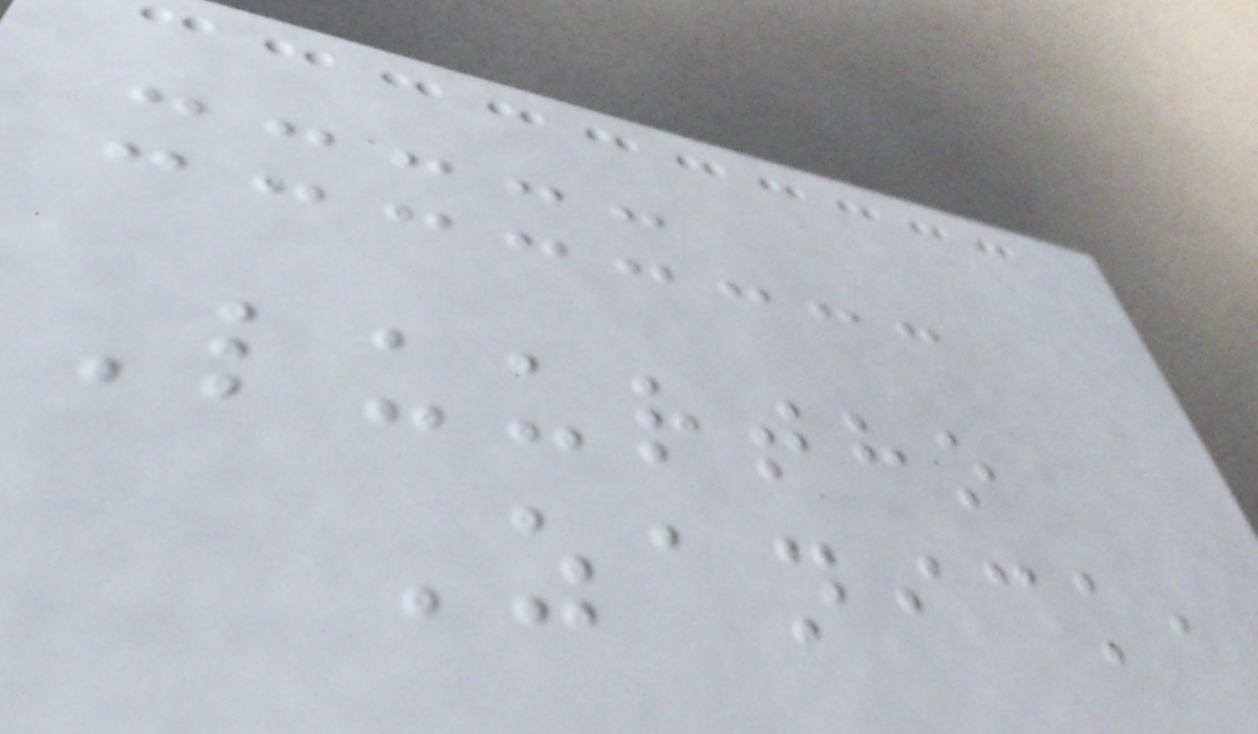Luurtho
Zanick,
